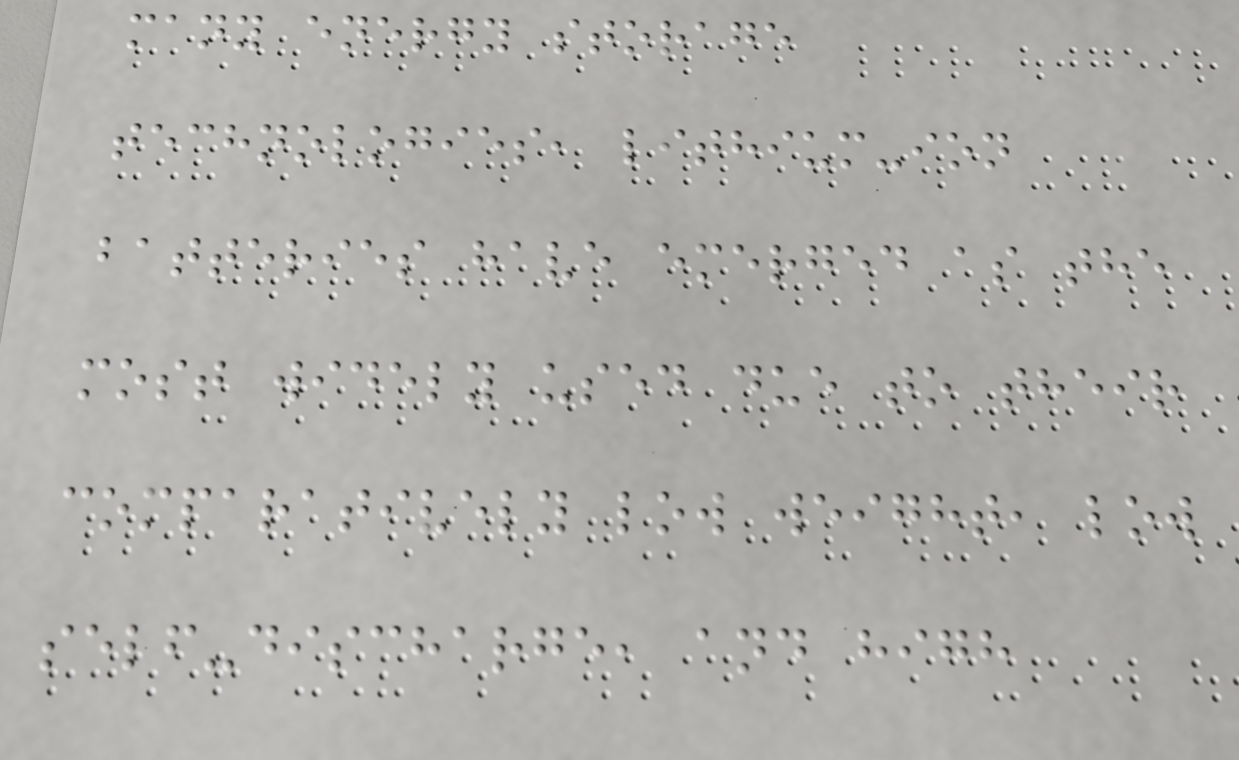many energy storage
technologies, lithium-ion
batteries have emerged as the
most widely used due to their
comparatively low weight, low
self-discharge, and high
